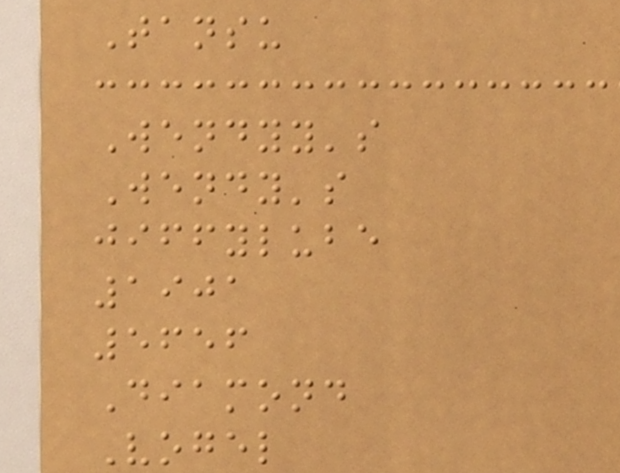Tansu
Wendyy's
Wendy's
jiffylube
1901
5656
Diamond
Vogel
